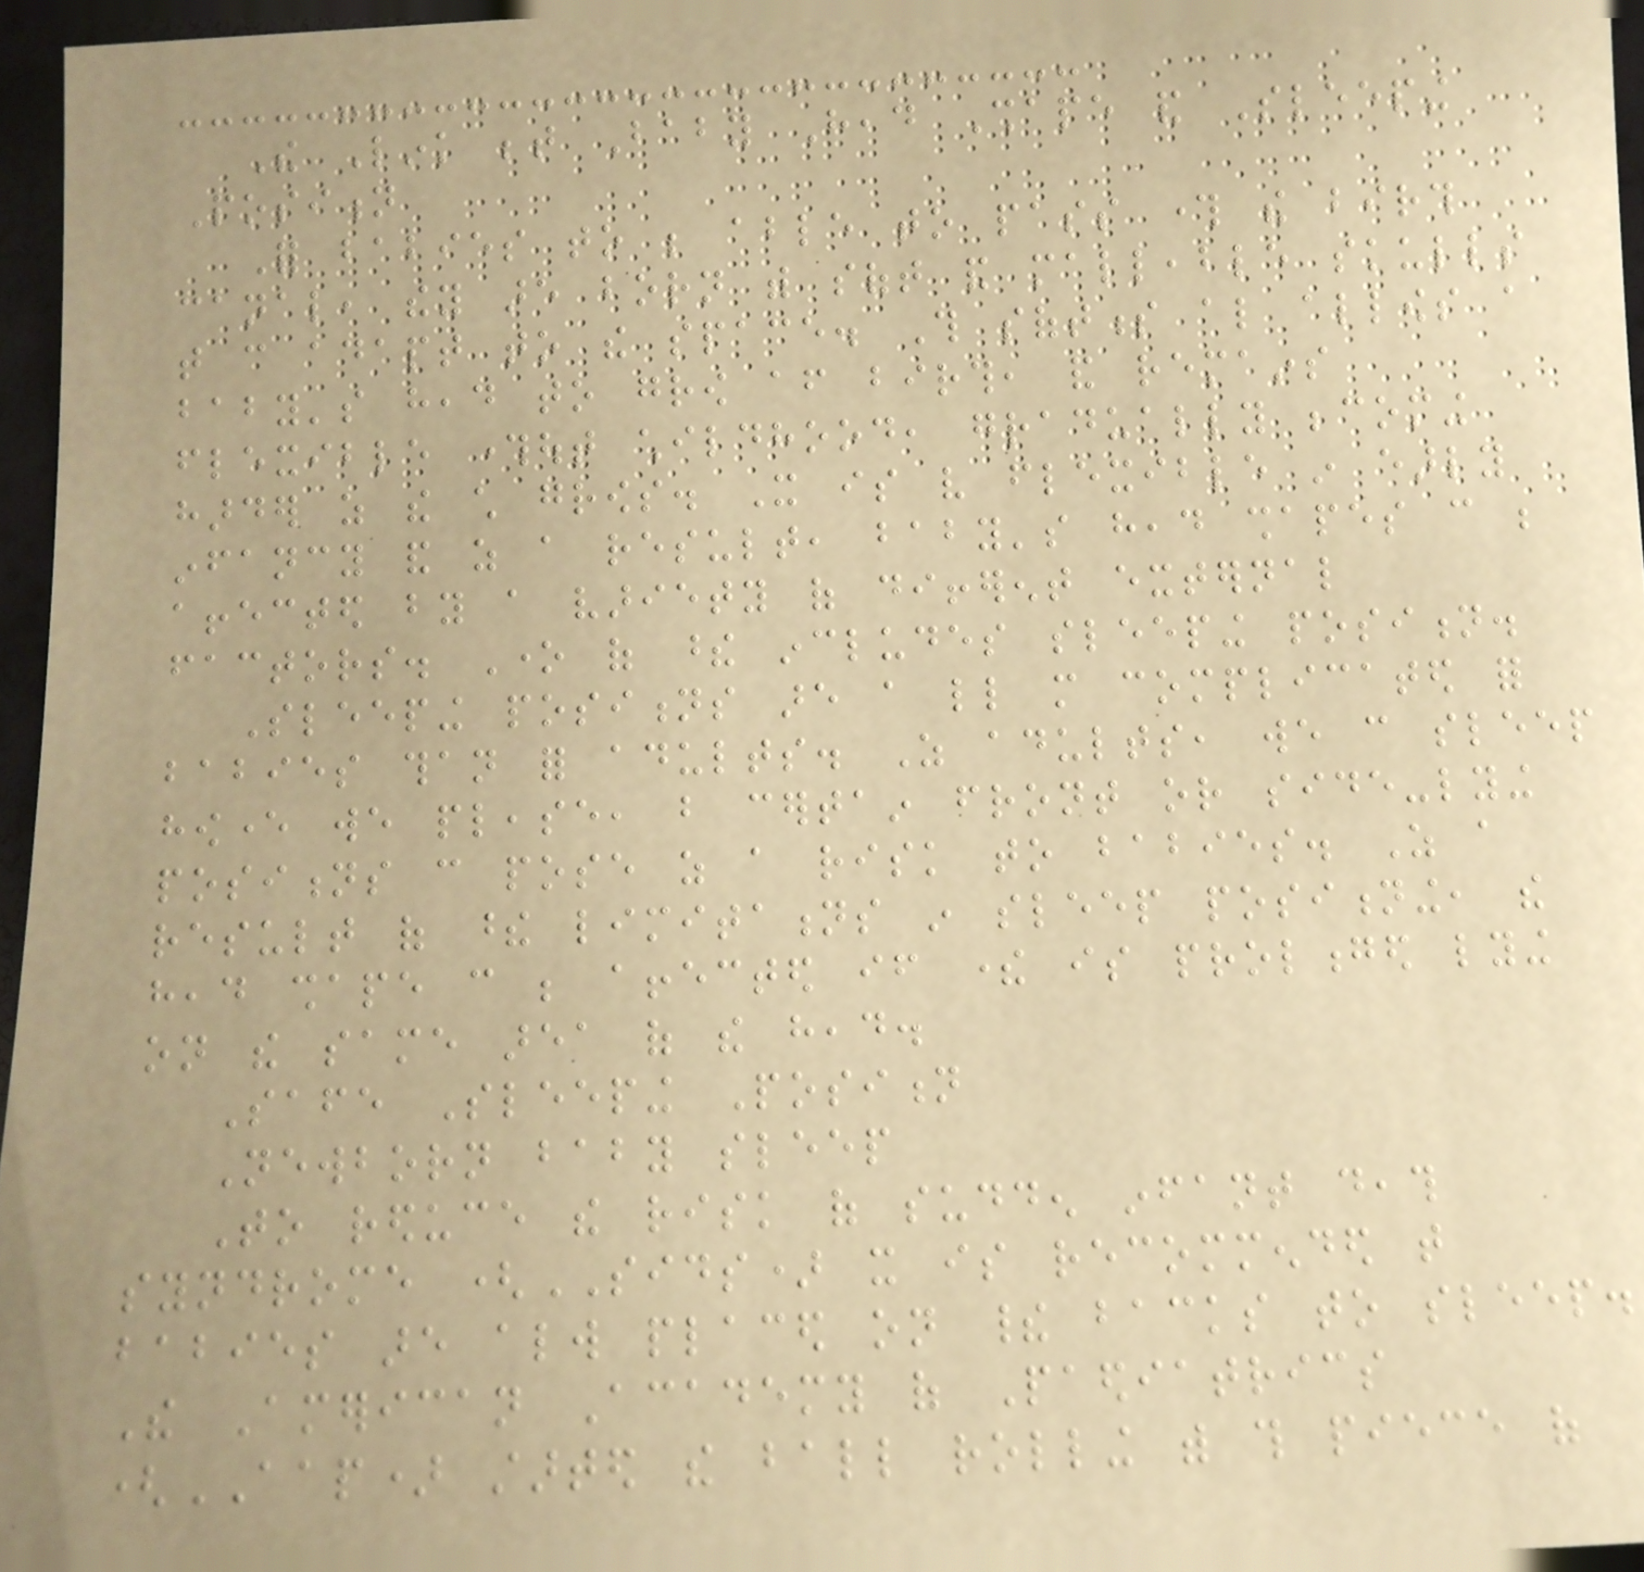The Link between Baby Head Shape and Sleeping
Position
For babies to be able to pass through the birth
canal, they are born with soft and malleable skulls
that can adapt to the space. This softness also allows a
baby's head to grow after birth, and remains
flexible throughout childhood, gradually becoming
harder as the child grows. It is very flexible in early
infancy and as a result, baby's head shapes can be
affected by a variety of different external
factors. One of these includes sleeping position.
Sleeping positions are a little more complicated for
babies than for adults. As adults, we can sleep
however we please, but certain front or side-lying
positions can pose as a risk to babies. As a
result of these limitations in sleep positioning, the
head shape can be affected if there is prolonged lying
on the same area of the head.
Safe Sleeping Position
Newborn baby sleep
To reduce the risk of sudden infant death
syndrome (SIDS) it is recommended that
babies are always placed on their backs to sleep.
The American Academy of Paediatrics
(AAP) started the ball rolling with this piece of
